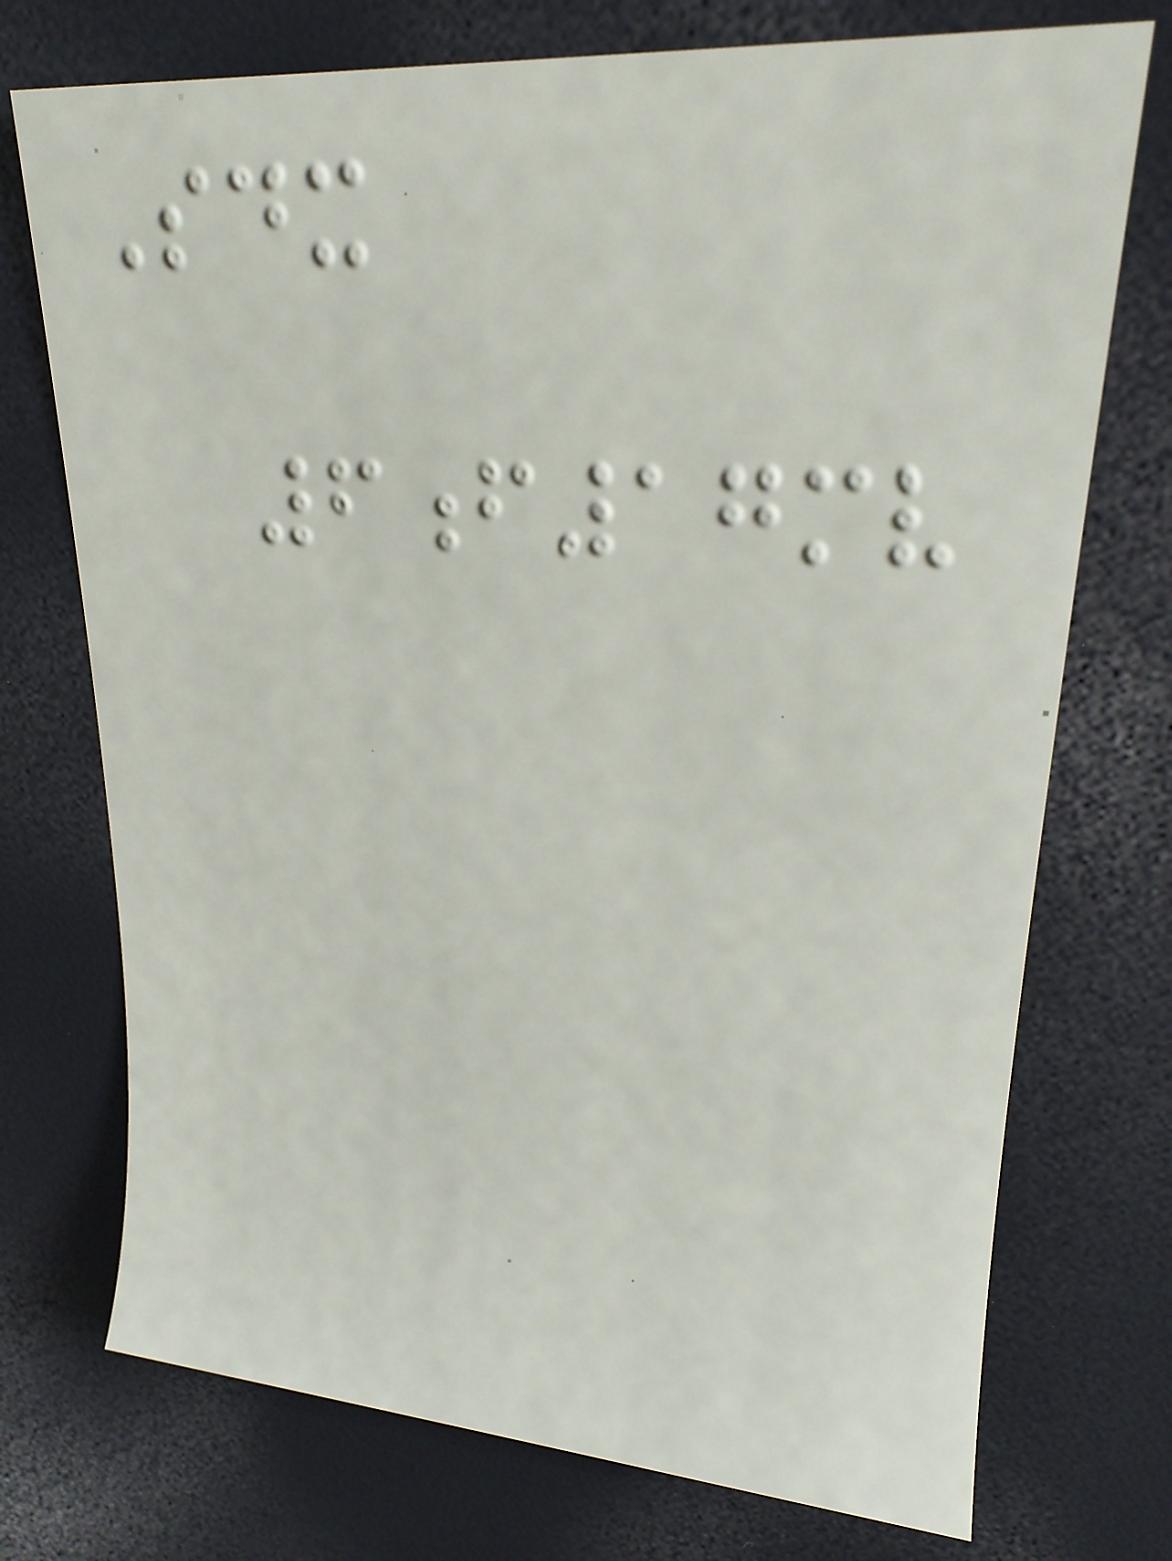Sdx
6f17mv
